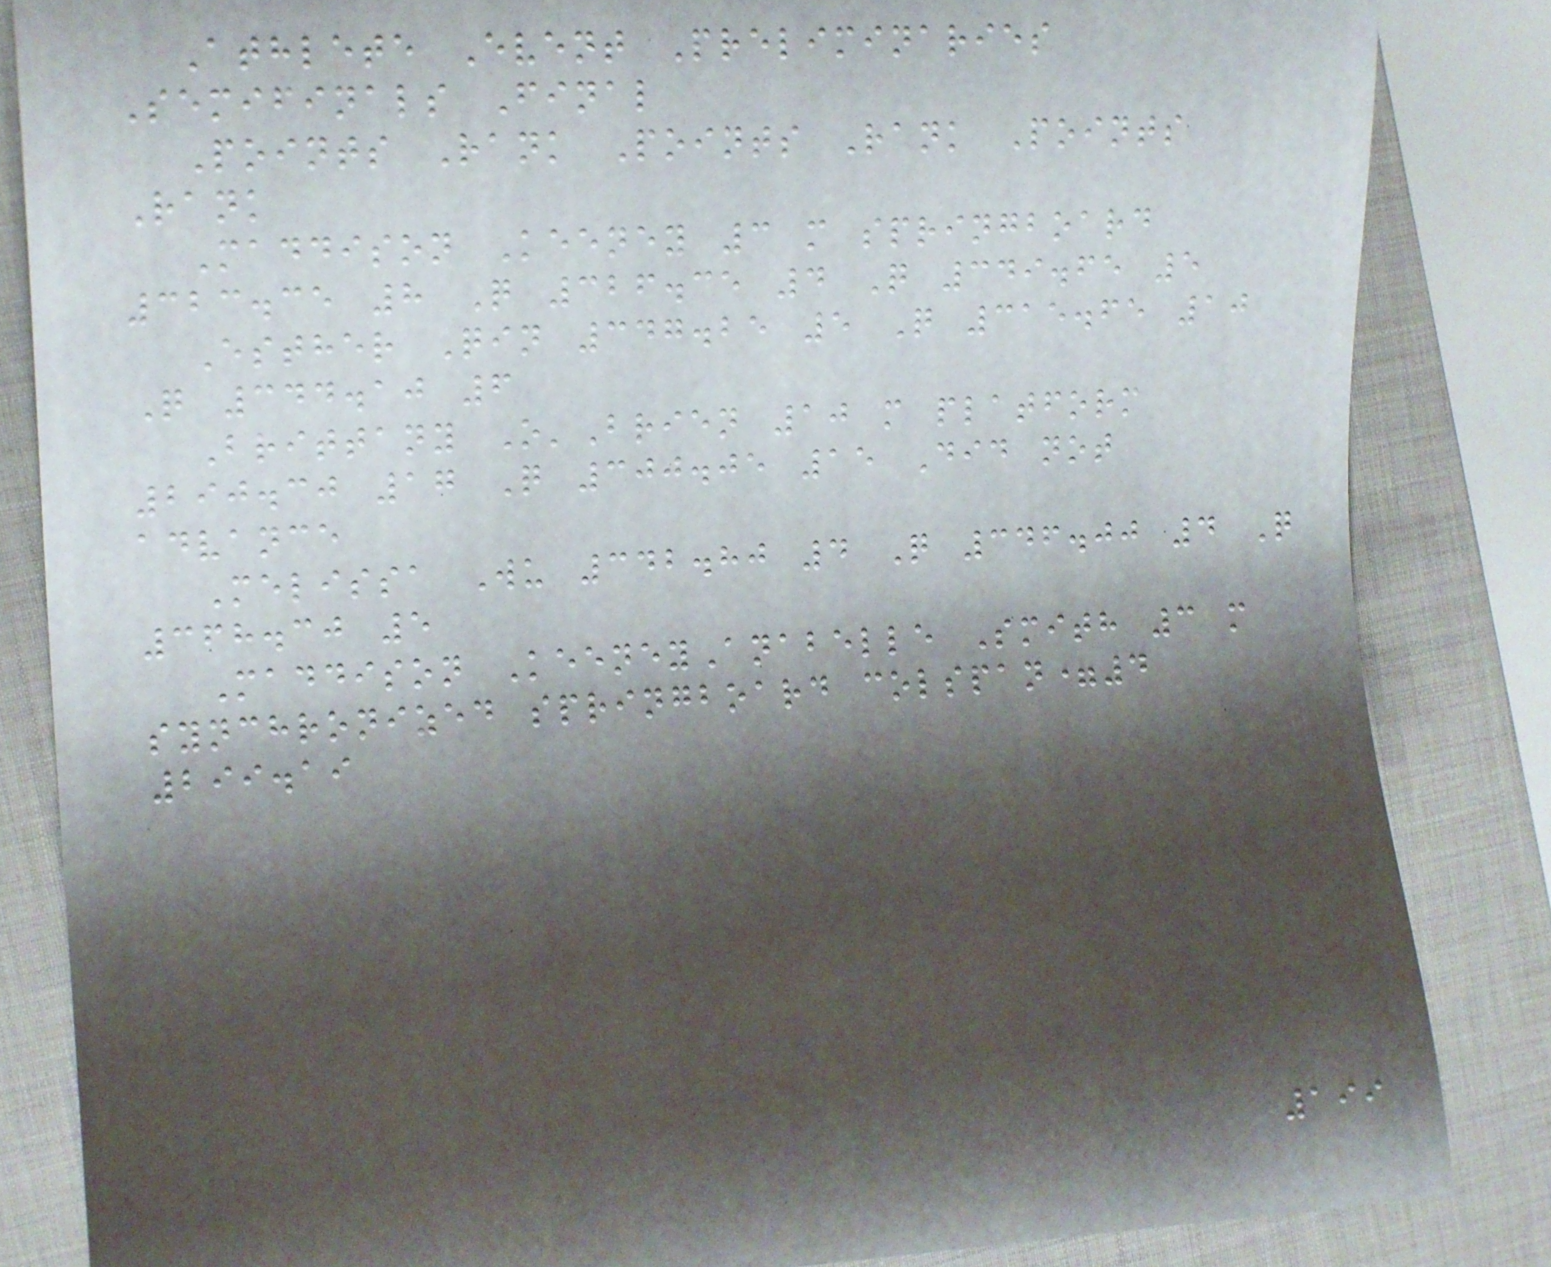Athlete Event Preliminaries
Semifinals Final
Points Rank Points Rank Points
Rank
Maddison Keeney 3 m springboard
323.35 8 Q 326.35 4 Q 349.65 5
Esther Qin 347.25 5 Q 315.65 10
Q 344.10 6
Brittany O'Brien 10 m platform
290.30 17 Q 300.05 15 Did not
advance
Melissa Wu 342.80 4 Q 346.00 4 Q
368.30 5
Maddison KeeneyAnabelle Smith 3 m
synchronized springboard colspan=4
299.19
199
